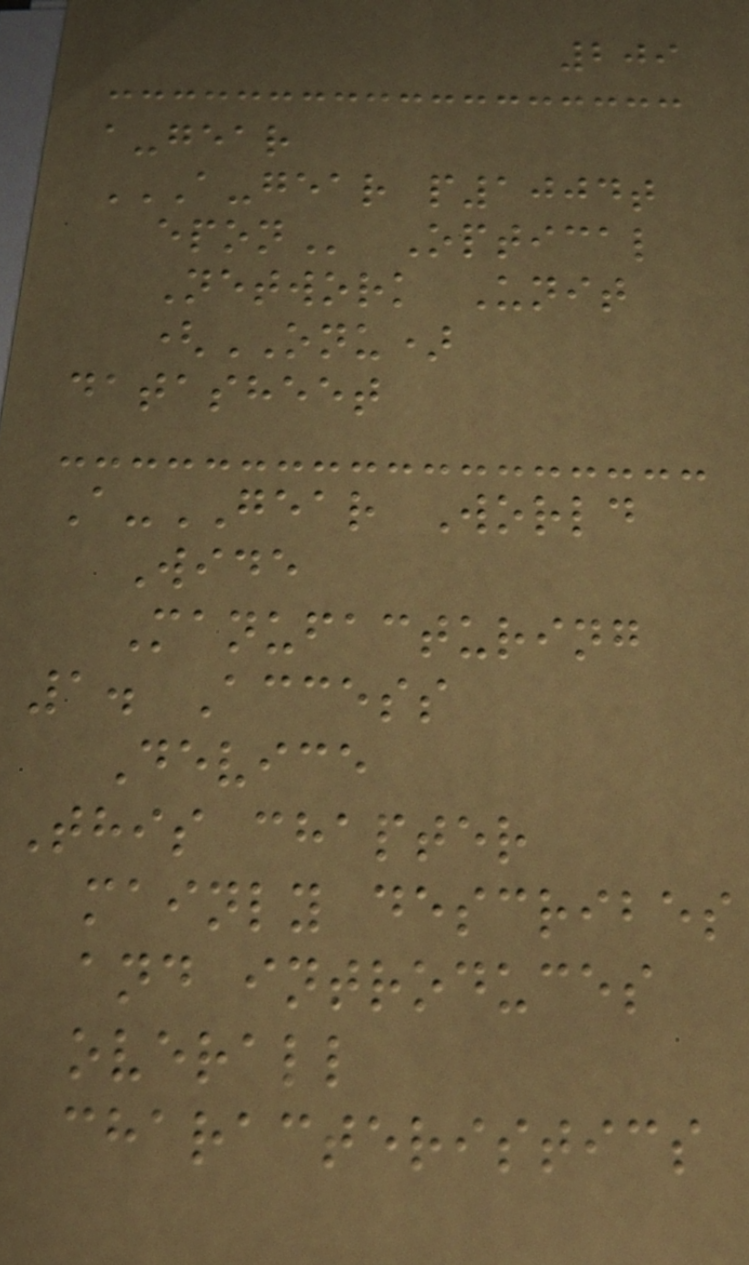209
a-gear
A-GEAR P1004T
EPON Optical
Network Unit
(ONU)
datasheet
A-GEAR World
Wide
Manufacturing
1. Access
Device
This chapter
mainly describes
and introduces
overall
characteristics
